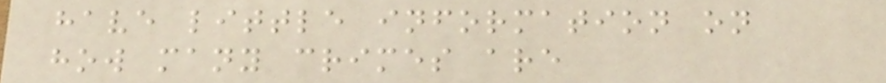have little information on
how many crimes are
